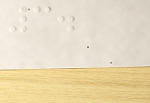3.
